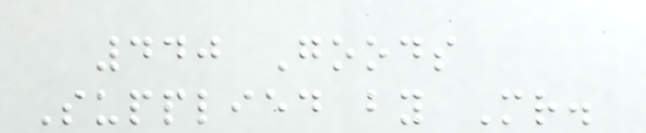440 Goods
Supplied by Mr.
